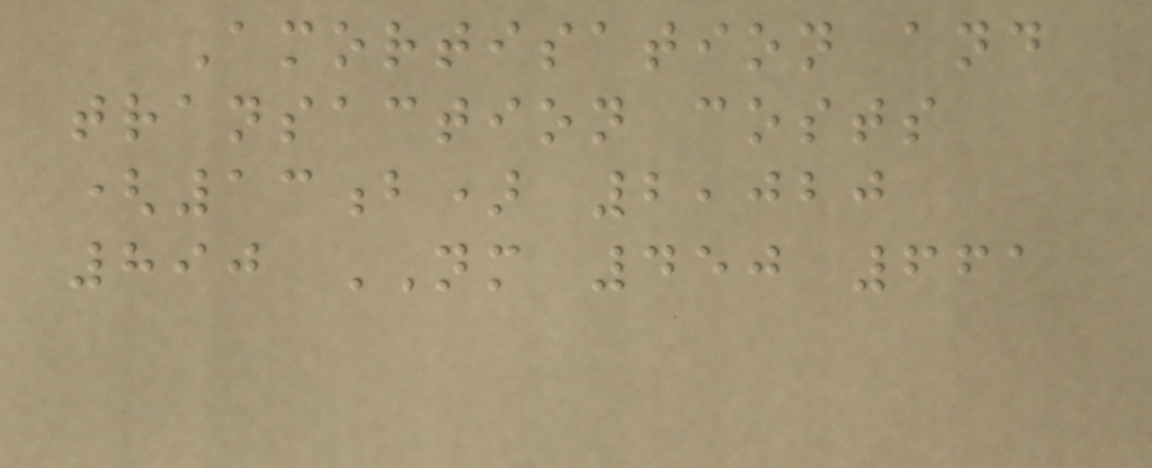Amortisation and
transaction costs
(13b) 2,020
890 NM 450 661
